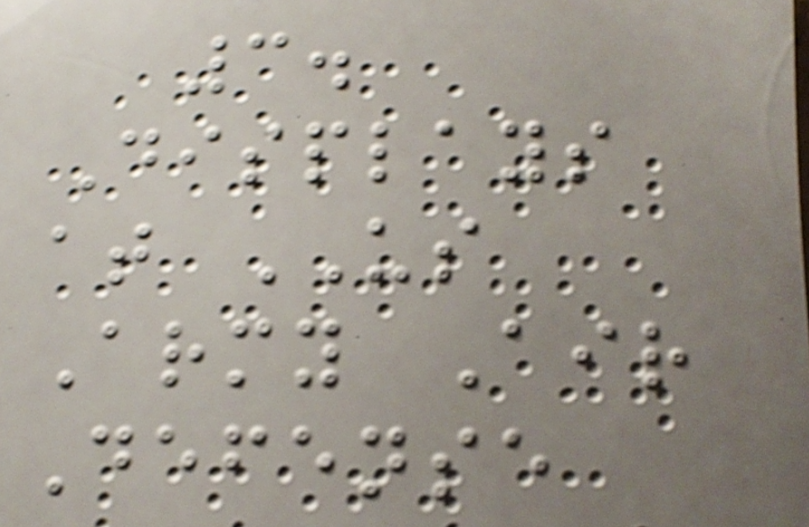3.
Displays
at US
Army Air
Defense
